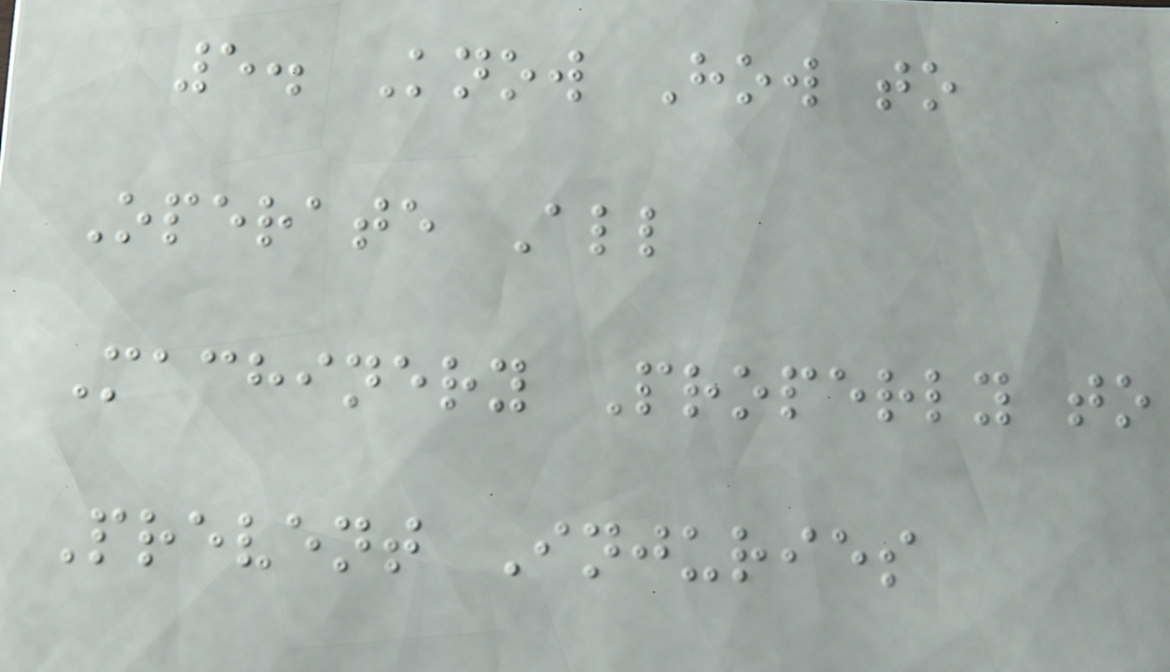5. Know How to
Operate All
Machinery Properly to
Prevent Injuries
